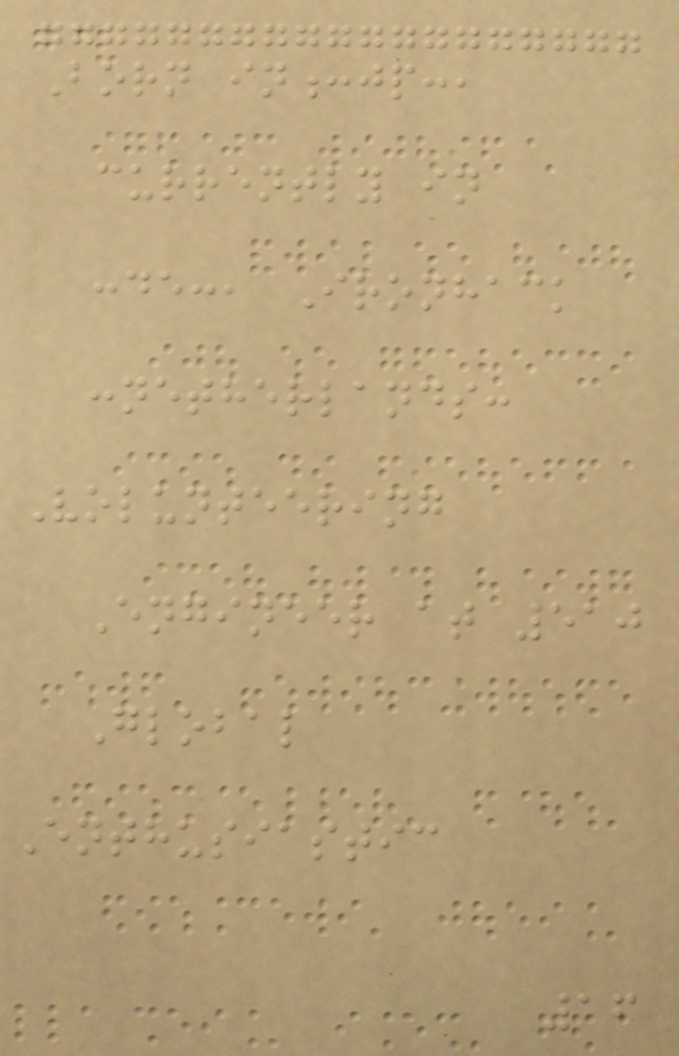Born in:jp:,
currently in
:de:, Ironhack
:netherlands:
Volunteering
Engineer at 510
Global
Enthusiastic
16
